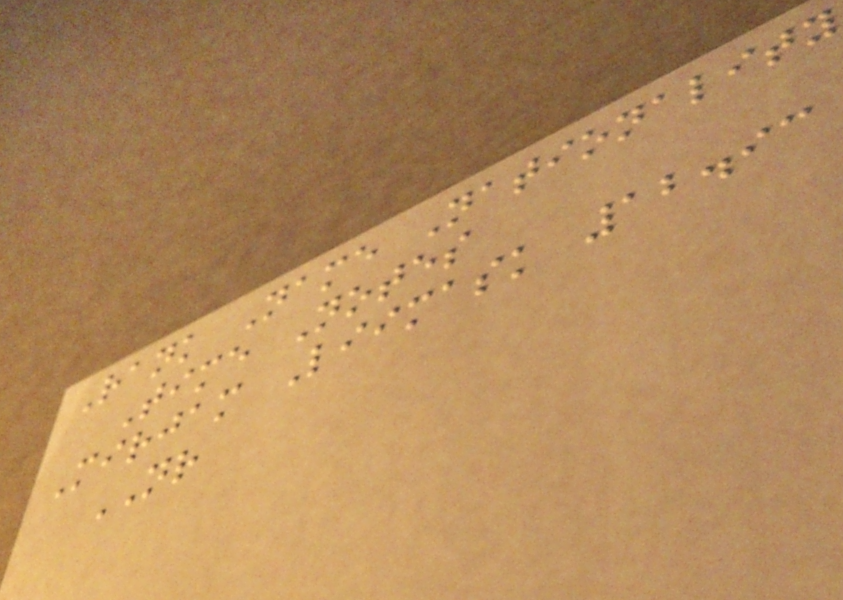Rank Name Nationality
Time Notes
Mirjam Liimask 12.93
NR
